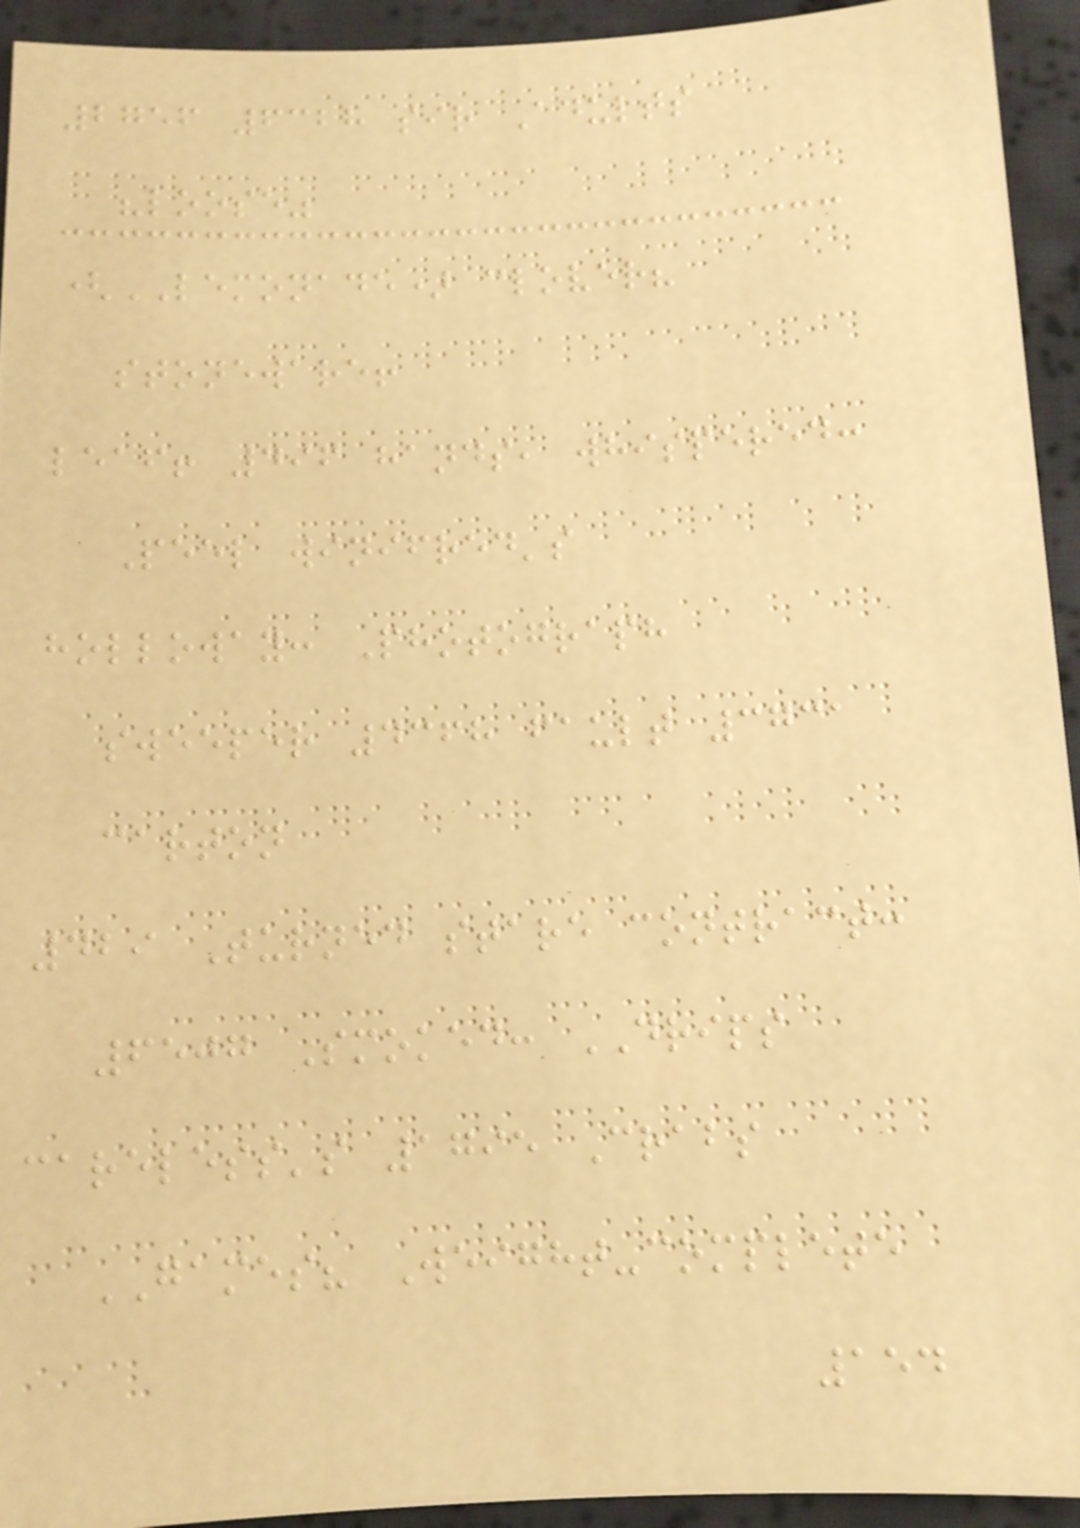2756 6328 sir Adults
"loose"
(LEMONADE) clover?
stoneware!
leaf! 496 hands, whispered:
Peel winifred's
holloway: Photograph
sweeper 4368 fault 3731
carton
429 Turned stare contract:
6507 Smoked: DRIPS
careless's 1795 Crabs
GAMES? Weight-complete
154
